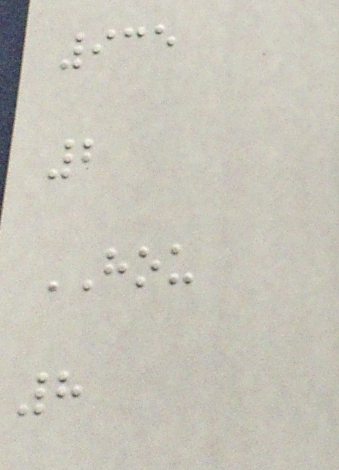935
2
HOU
8
